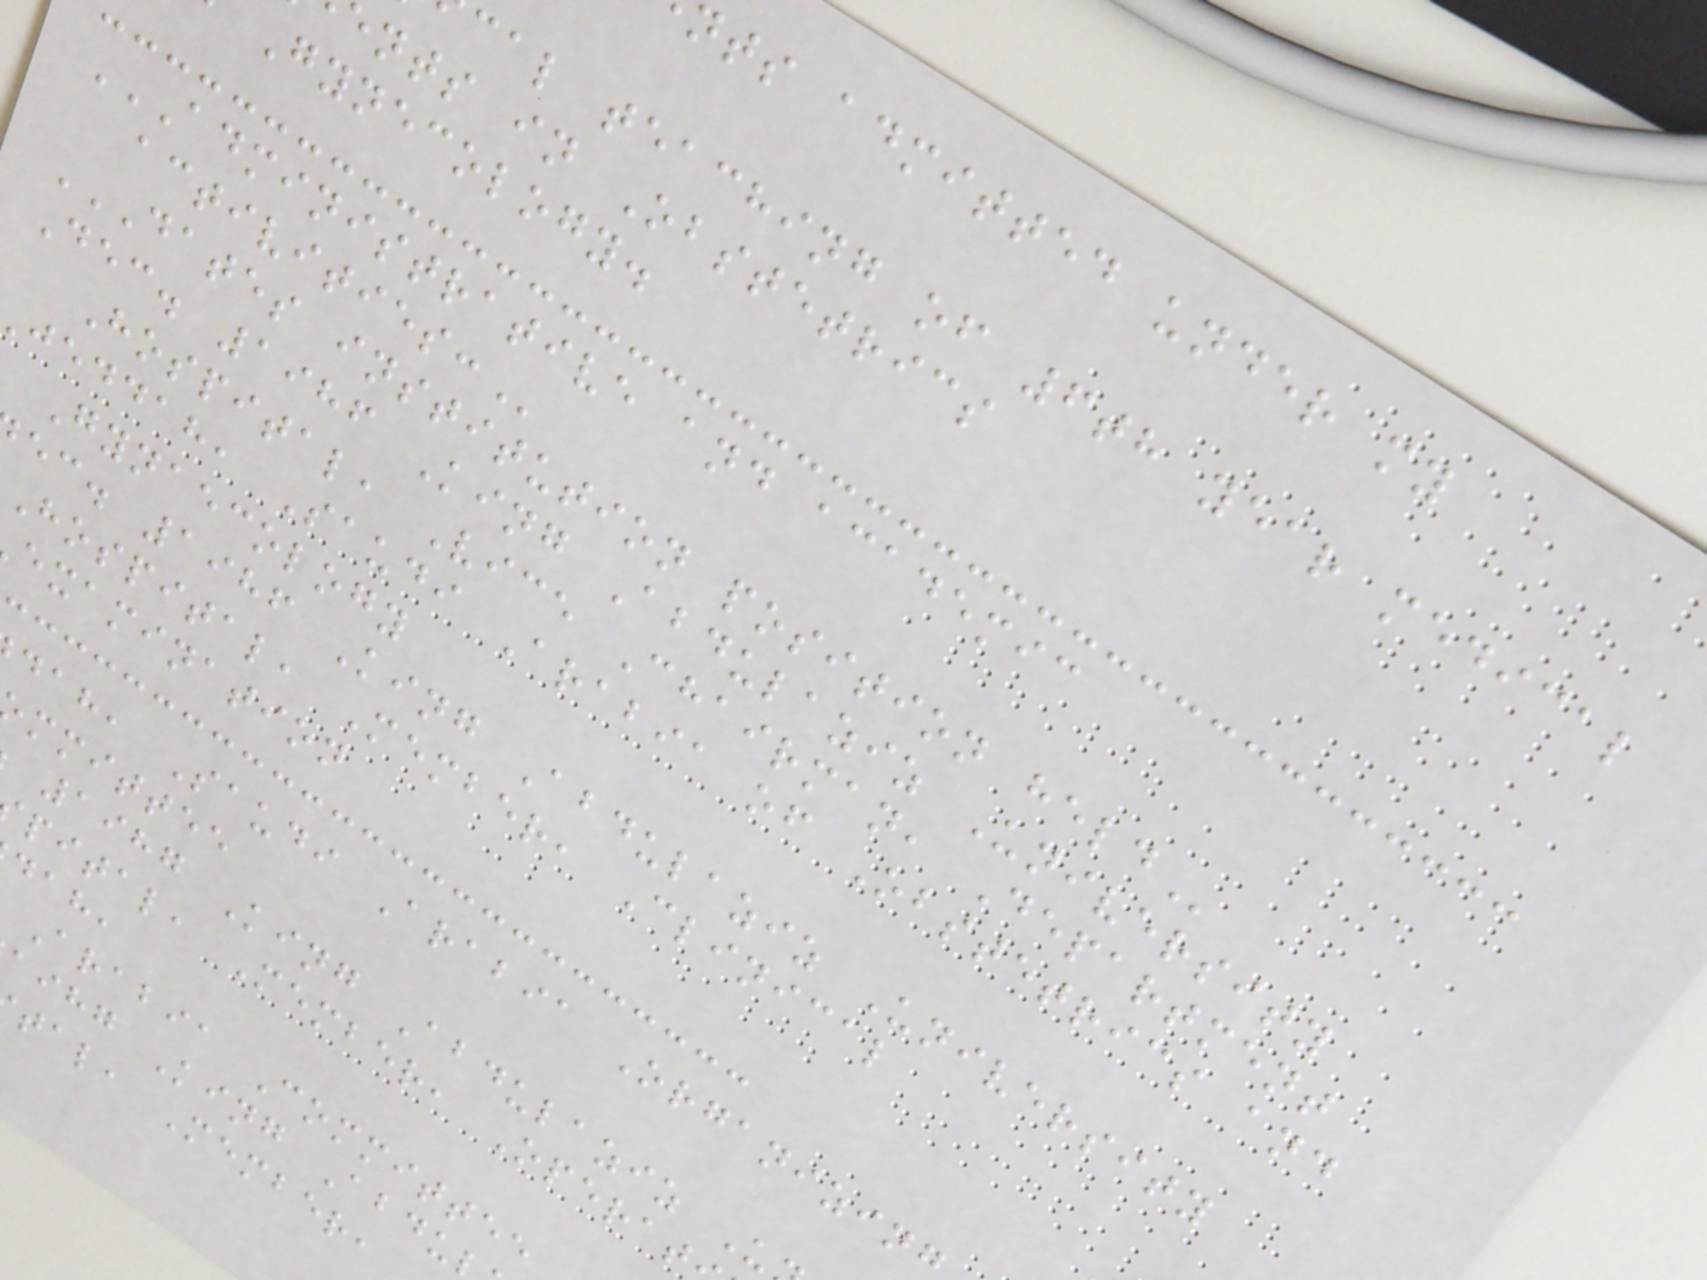nts admitted under my
cal teaching of 6th year medical
ents in Obstetrics
Gynecology.
ADMINISTRATIVE AND ACADEMIC
DATES INSTITUTION POSITION HELD
Dec. 1986 King Abdulaziz University
Hospital, Vice Chairman, Department
jeddah, Saudi Arabia of Obstetrics and
Gynaecology
ec. 1986 King Abdulaziz University
Hospital, Member, Clinical
examination
dah, Saudi Arabia Organizing
mmittee
1987 King Abdulaziz U
pital, Member, Operat
dah,
Arabia Committee
aihg King Abdu
tal, Member,
